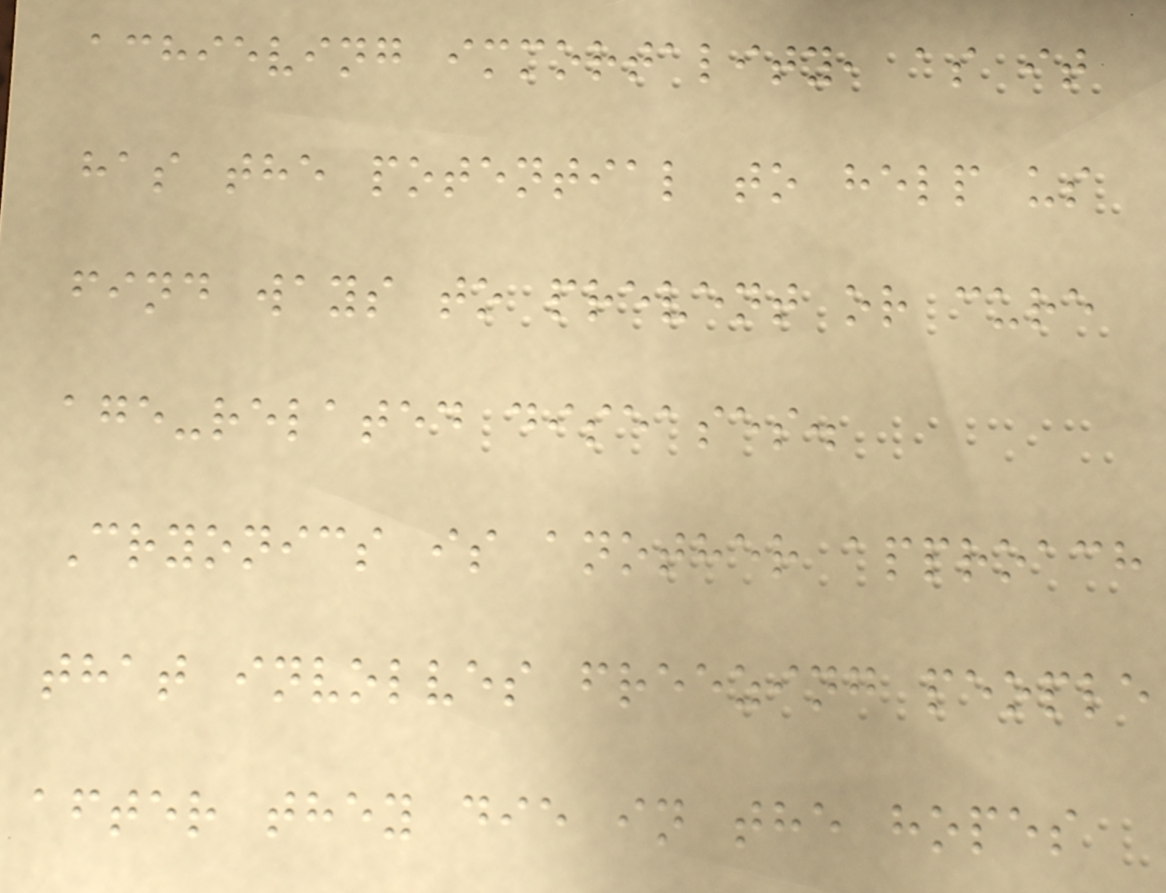achieving immortality, as it
has the potential to help us
find ways to prevent or cure
age-related diseases.
Cryonics is another approach
that involves freezing people
after they die in the hopes
